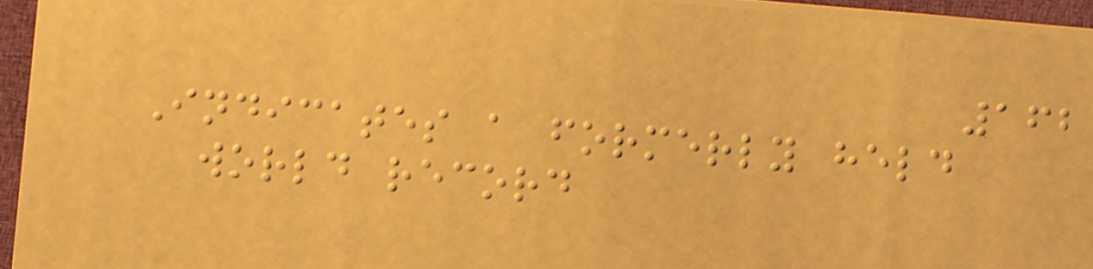162
Indicates a formerly held
world record
